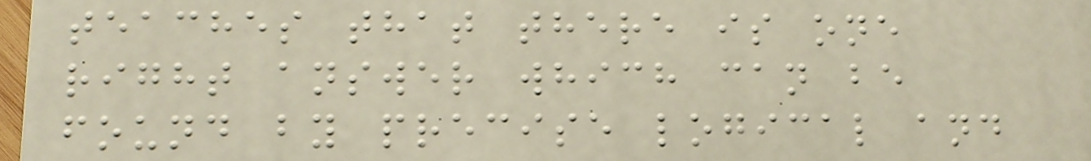teaches that there is one
right answer which can be
found by precise logical and
